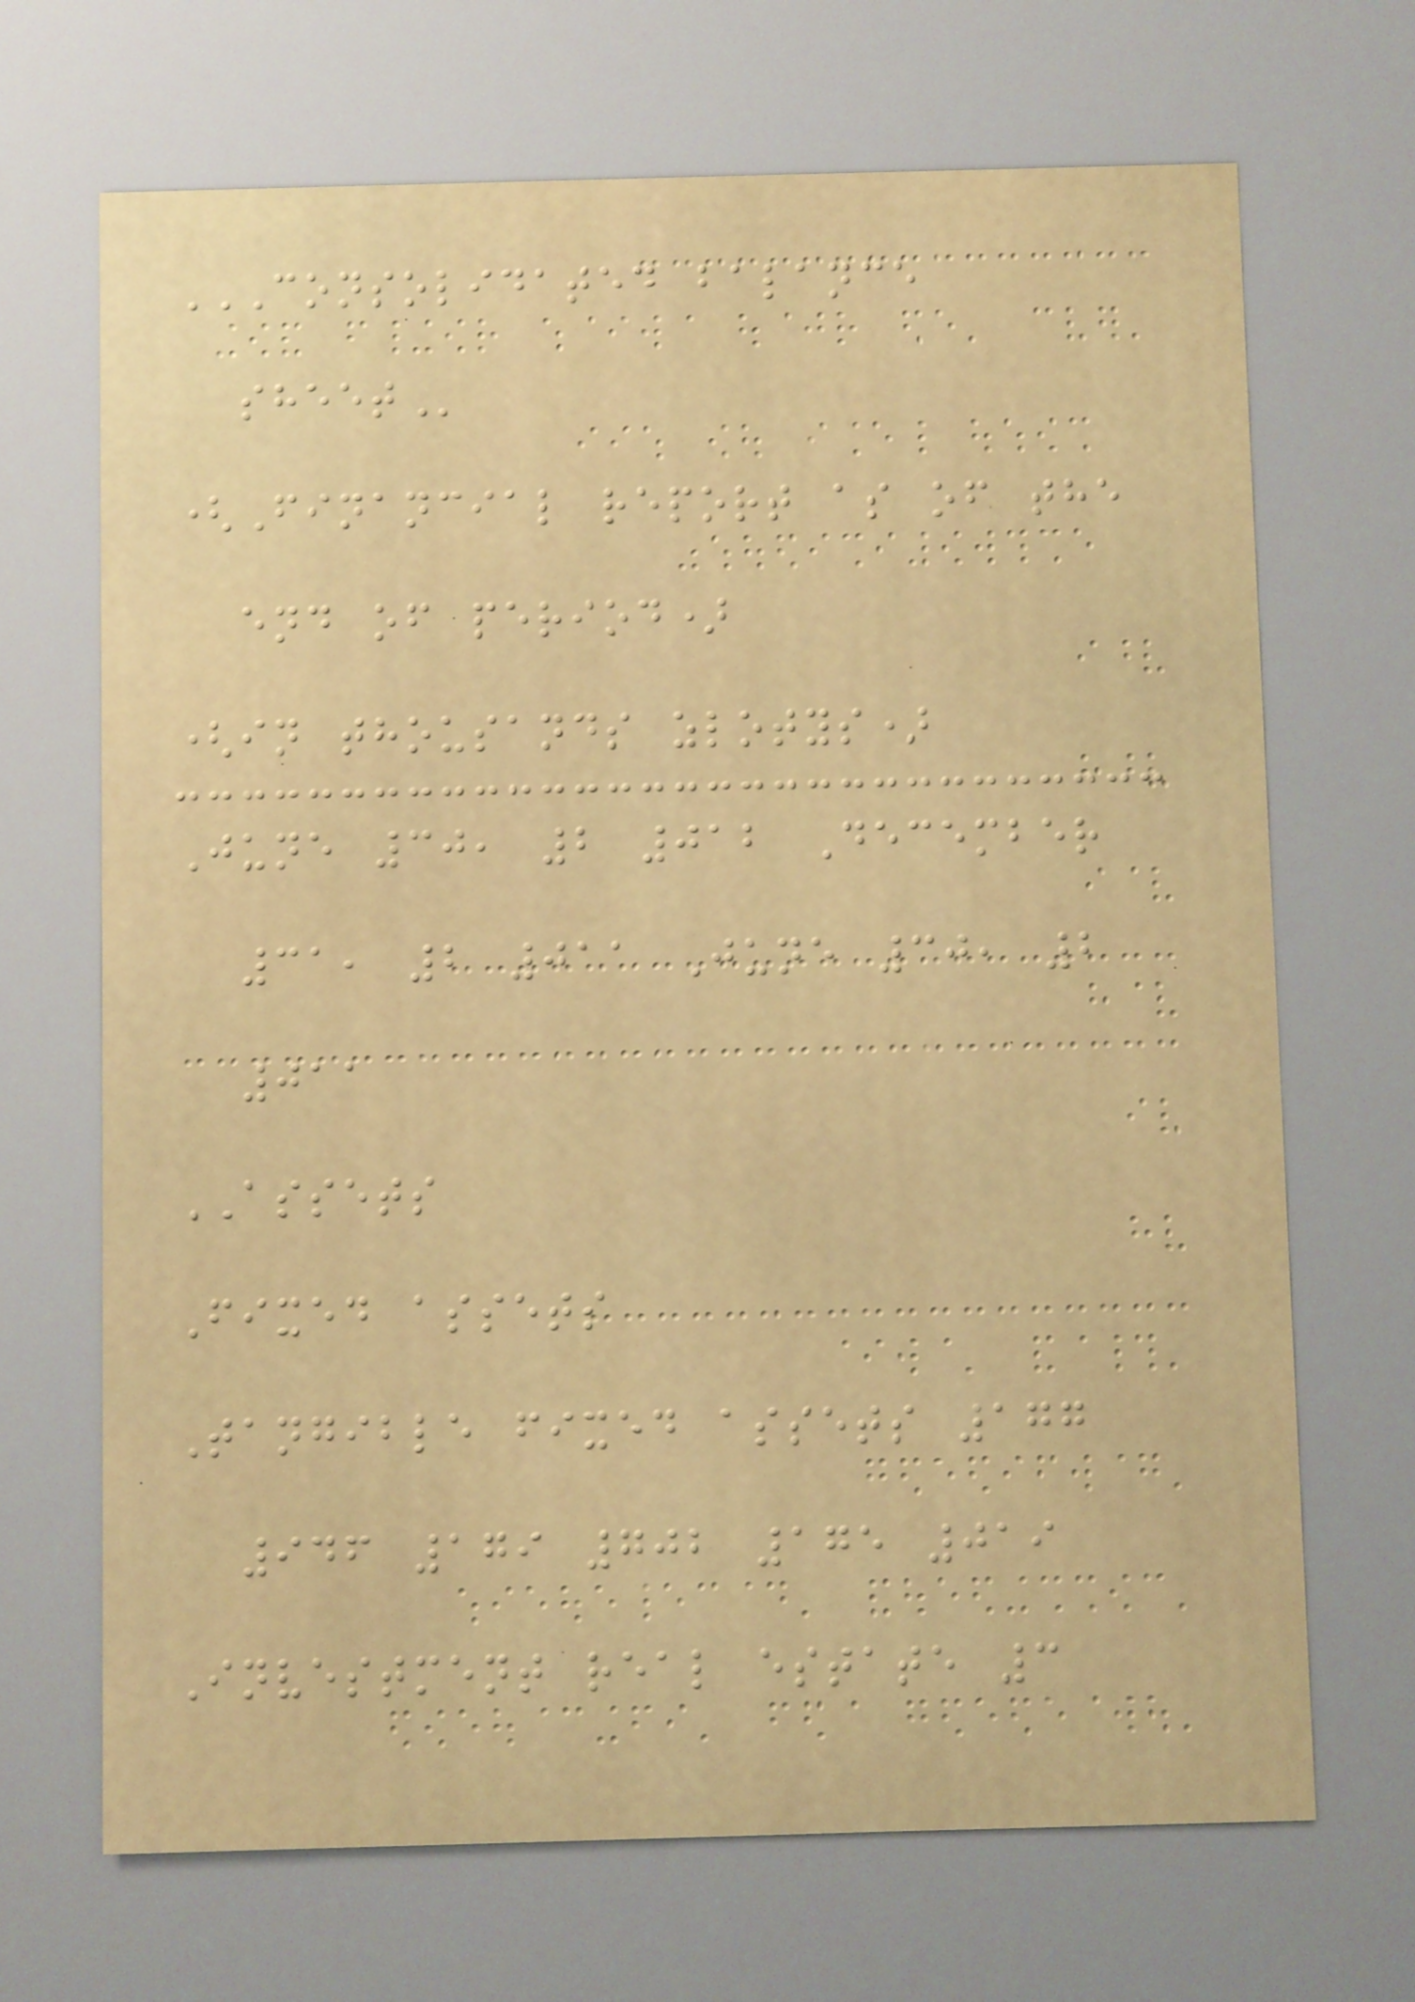CONSOLIDATED BALANCE
SHEET
(Financial report as of the
end of period)
(in thousands zlotys)
June 30, 2 012 December
31, 2 011 June 30, 2
011
ASSETS
Fixed assets
Tangible fixed assets 177
946 179 702 175 019
Investment real estate 3
